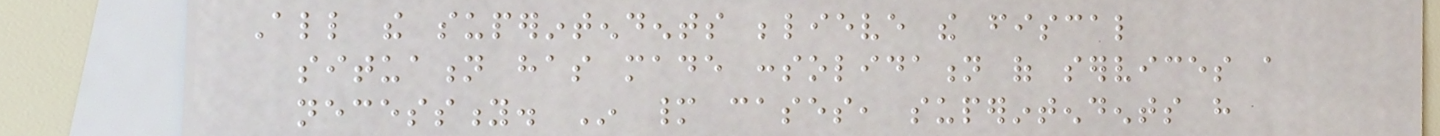All the superintendents believe the fiscal
situation has made consolidation of services a
necessity. In many cases, superintendents have
